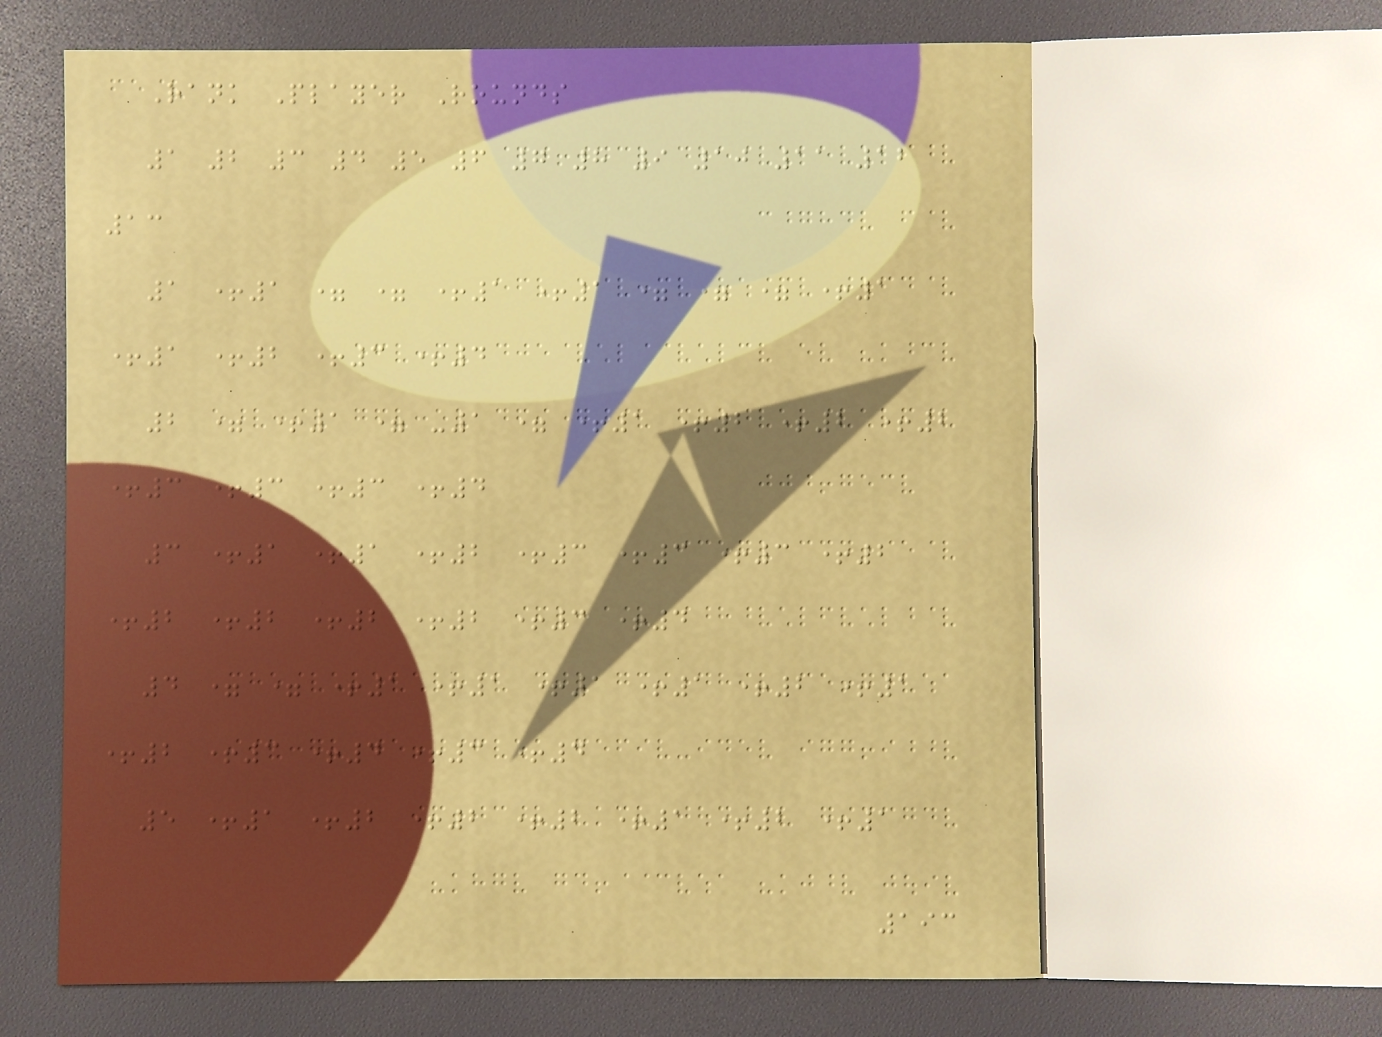Rank Player Rounds
1 2 3 4 5 6 7 8 9 10 11 12
13
1 +1 = = +1 +1 = = = +1
+1 +2 +3 +4
2 = +1 = -1 = +1 +2 +2 +2
+3 +3 +3 +4
3 +1 +1 +2 +3 +3 +3 +2
+2 +2 +2 +2 +3 +4
4 = = +1 +1 +1 +1 +2 +1
+2 +3 +4 +3 +4
5 +1 +2 +2 +2 +1 +2 +1
193
